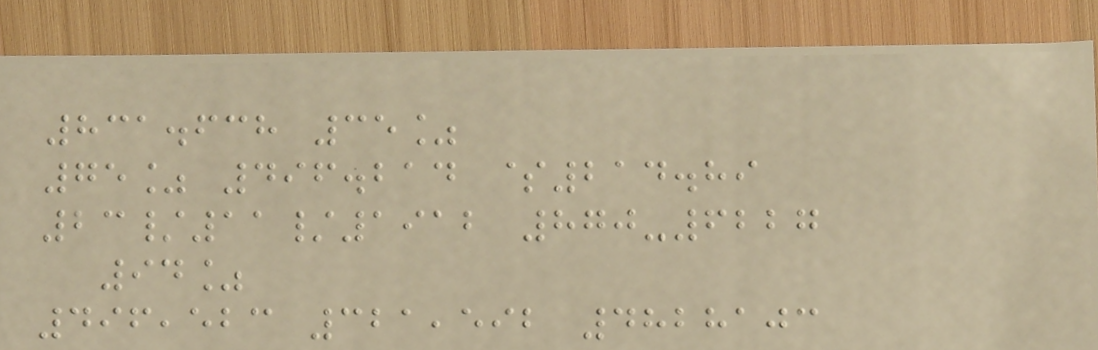831.638 35%
75% 496.214 $214.89
23/11/1912 870-6227
94%
496,523 321,592 4828103
